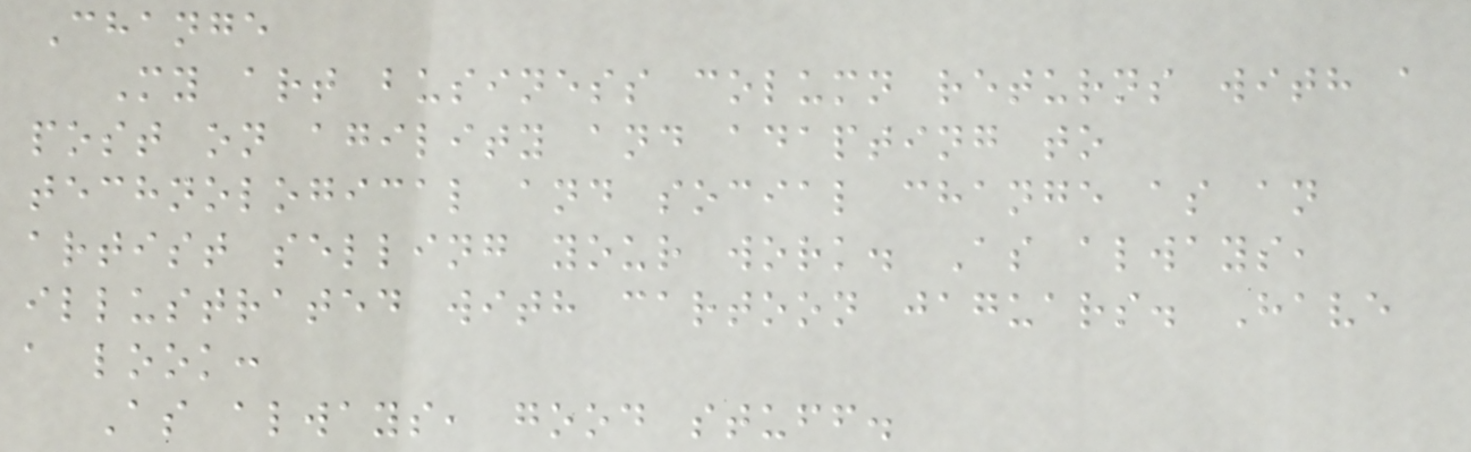Change
My art business column returns with a
post on agility and adapting to
technological and social change as an
artist selling your work. As always,
illustrated with cartoon jaguars. Have
a look:
As always, good stuff.
